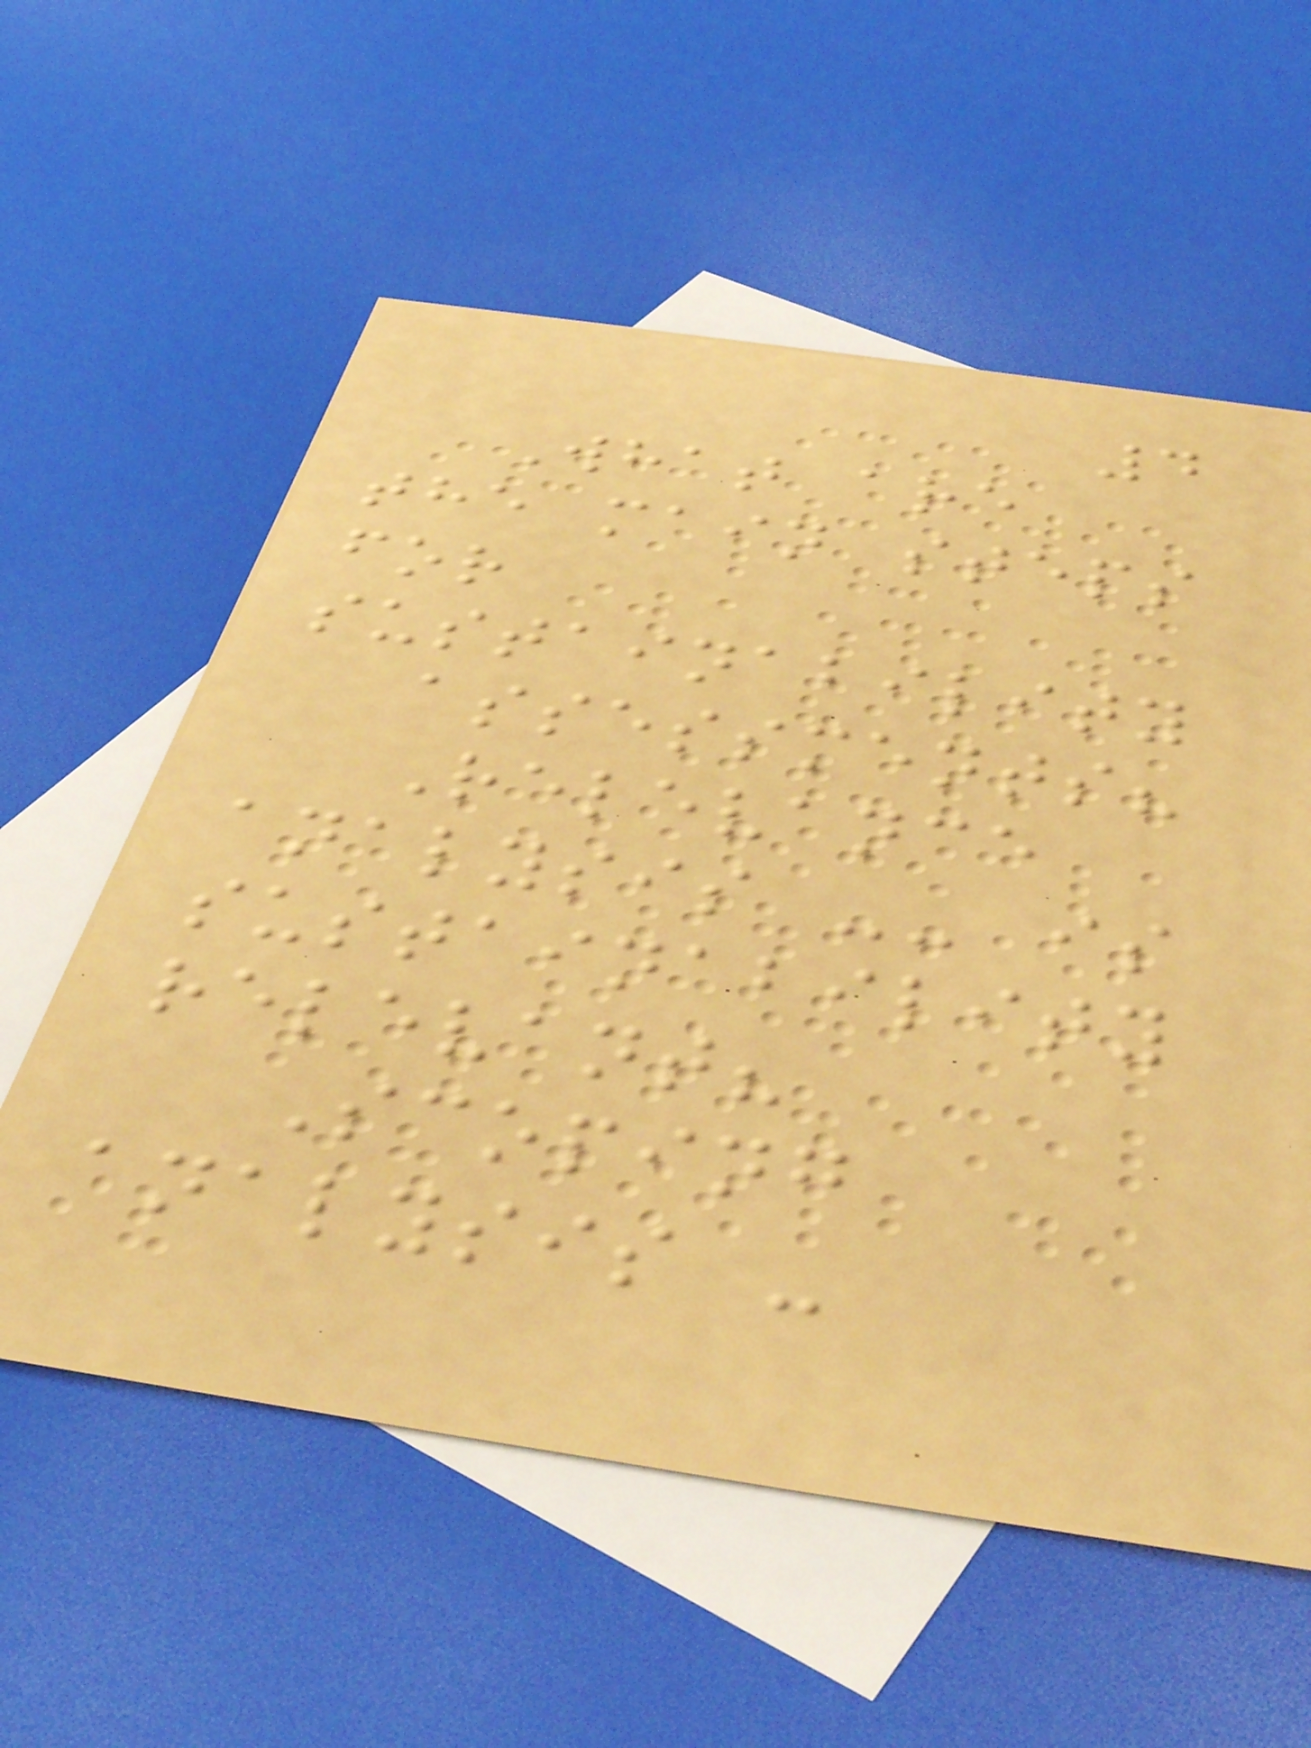4
What are
the main steps
for
sustainability
assessments?
Relevance
analysis -- is
sustainability
relevant?
Scoping
analysis -
